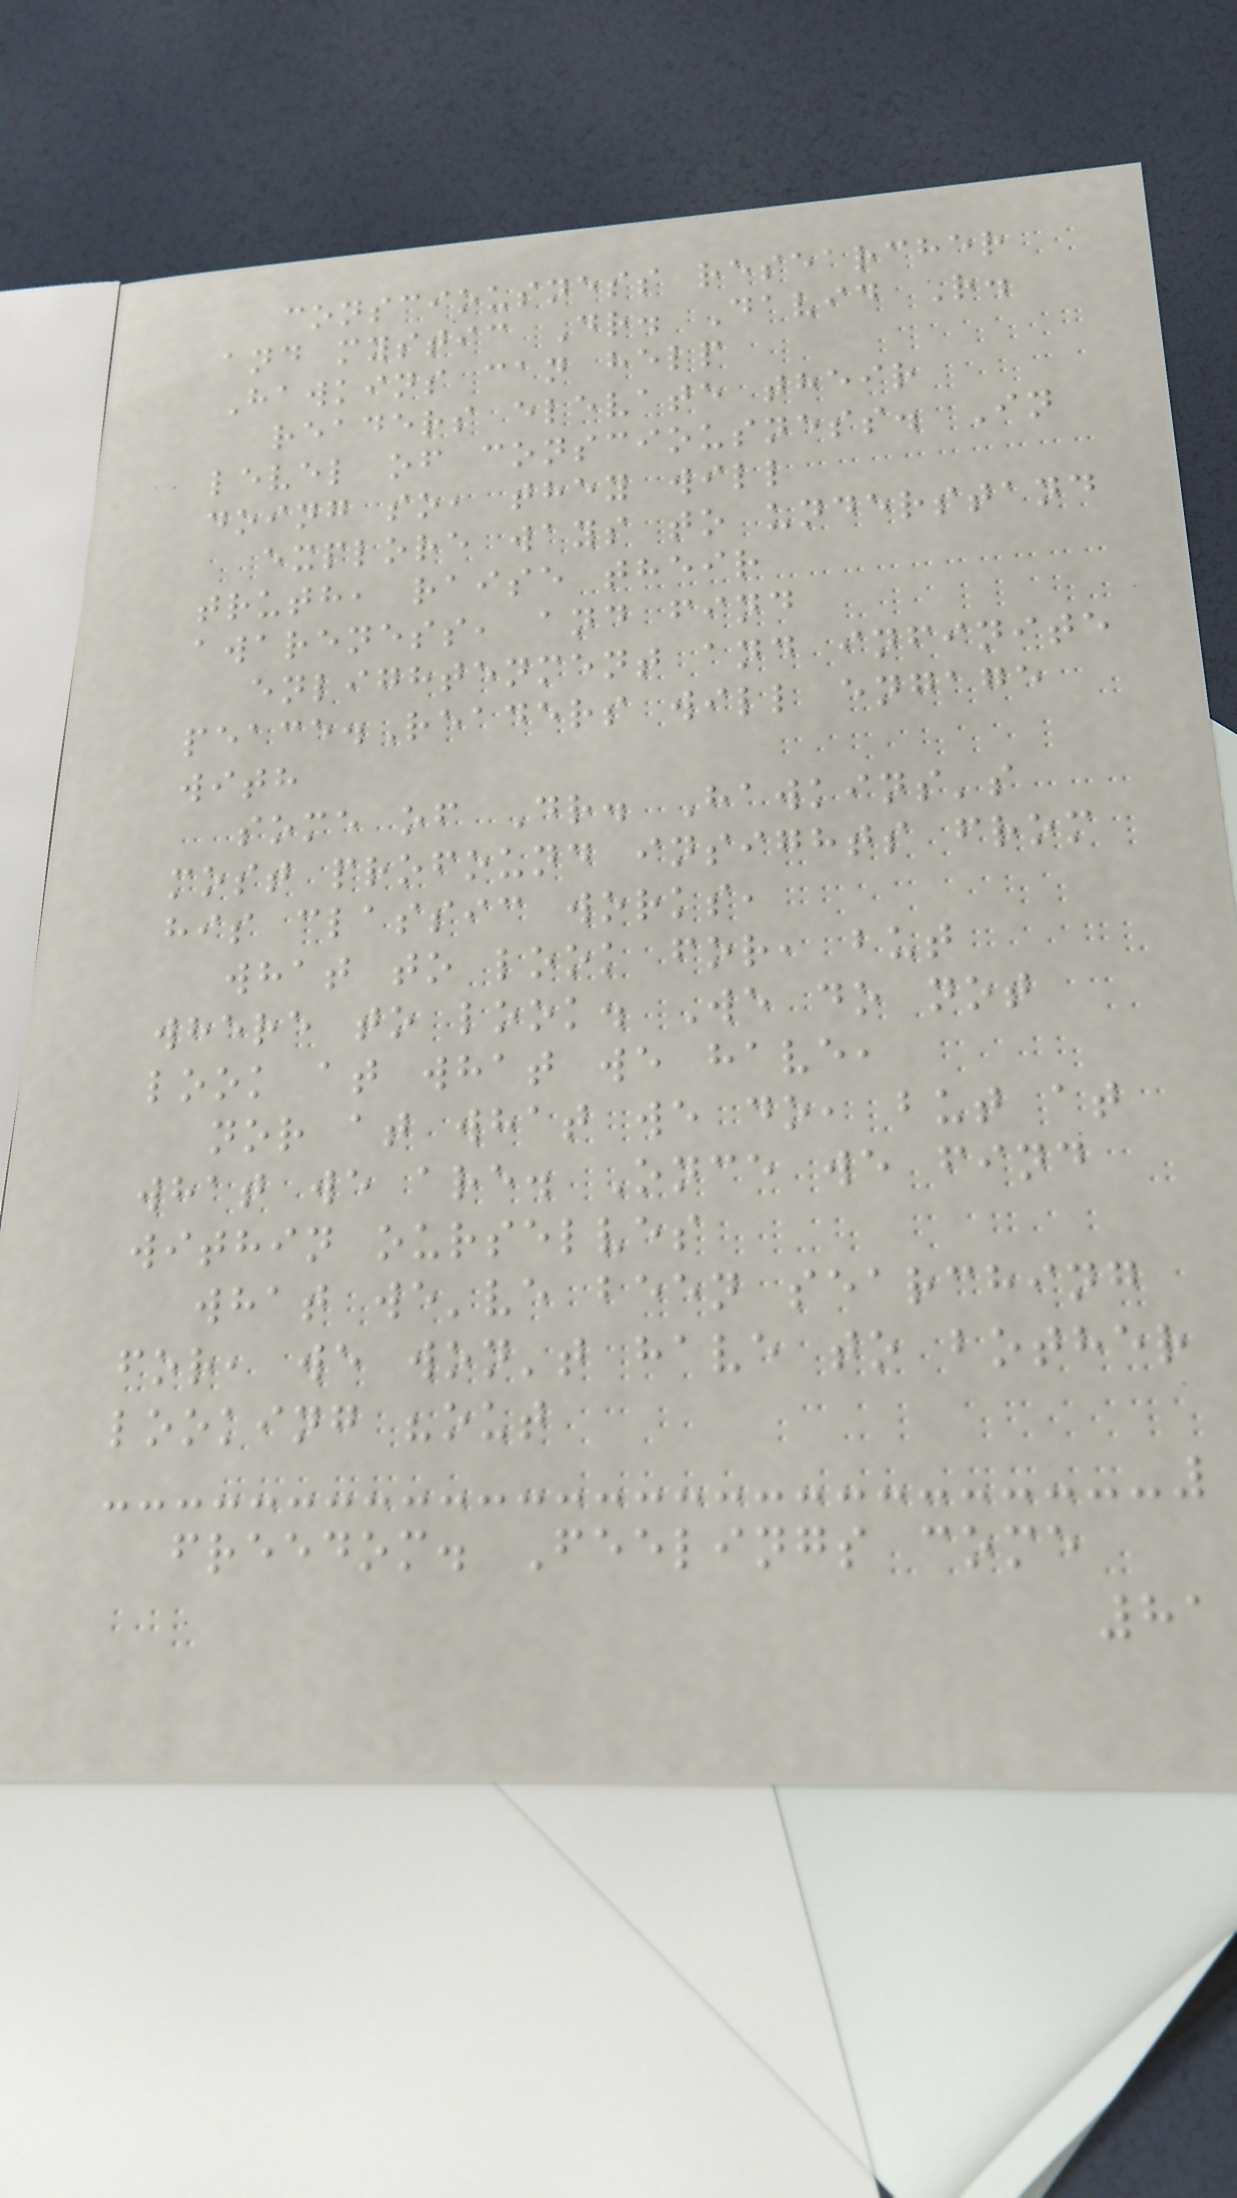consciousness researcher
and mystic Dr. David R.
Hawkins can help
readers elevate their
level of consciousness. In
doing so, they will
explore ways to understand
truth, raise their
awareness, and find
enlightenment and infinite
peace.Readers will engage
with
some of Dr. Hawkins's
most profound insights from
his classic works,
what to look for, but
where to look. We do not
look at what we have,
nor at what we do, but at
what we are. Once we find
within ourselves
what we've been searching
for, we won't have to bother
looking "out
freedom. Feelings come
81
